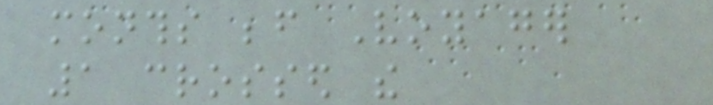months before Voyager
1 crossed the
